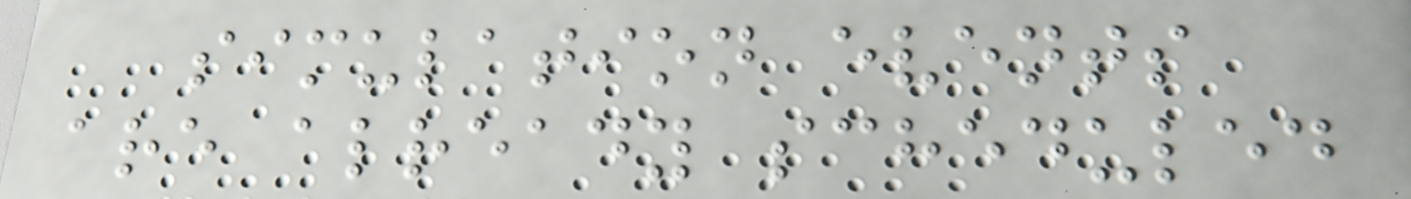simulation events
are already scheduled
